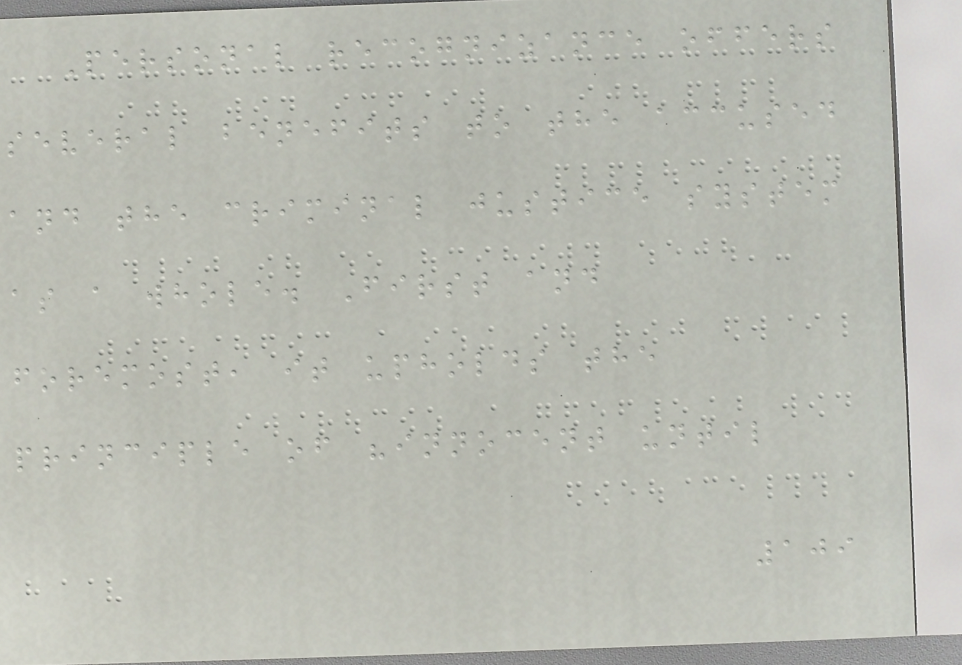Personal recognizance offers
several benefits to the accused
and the criminal justice system
as a whole. First and
foremost, it upholds the
principle of "innocent until
109
